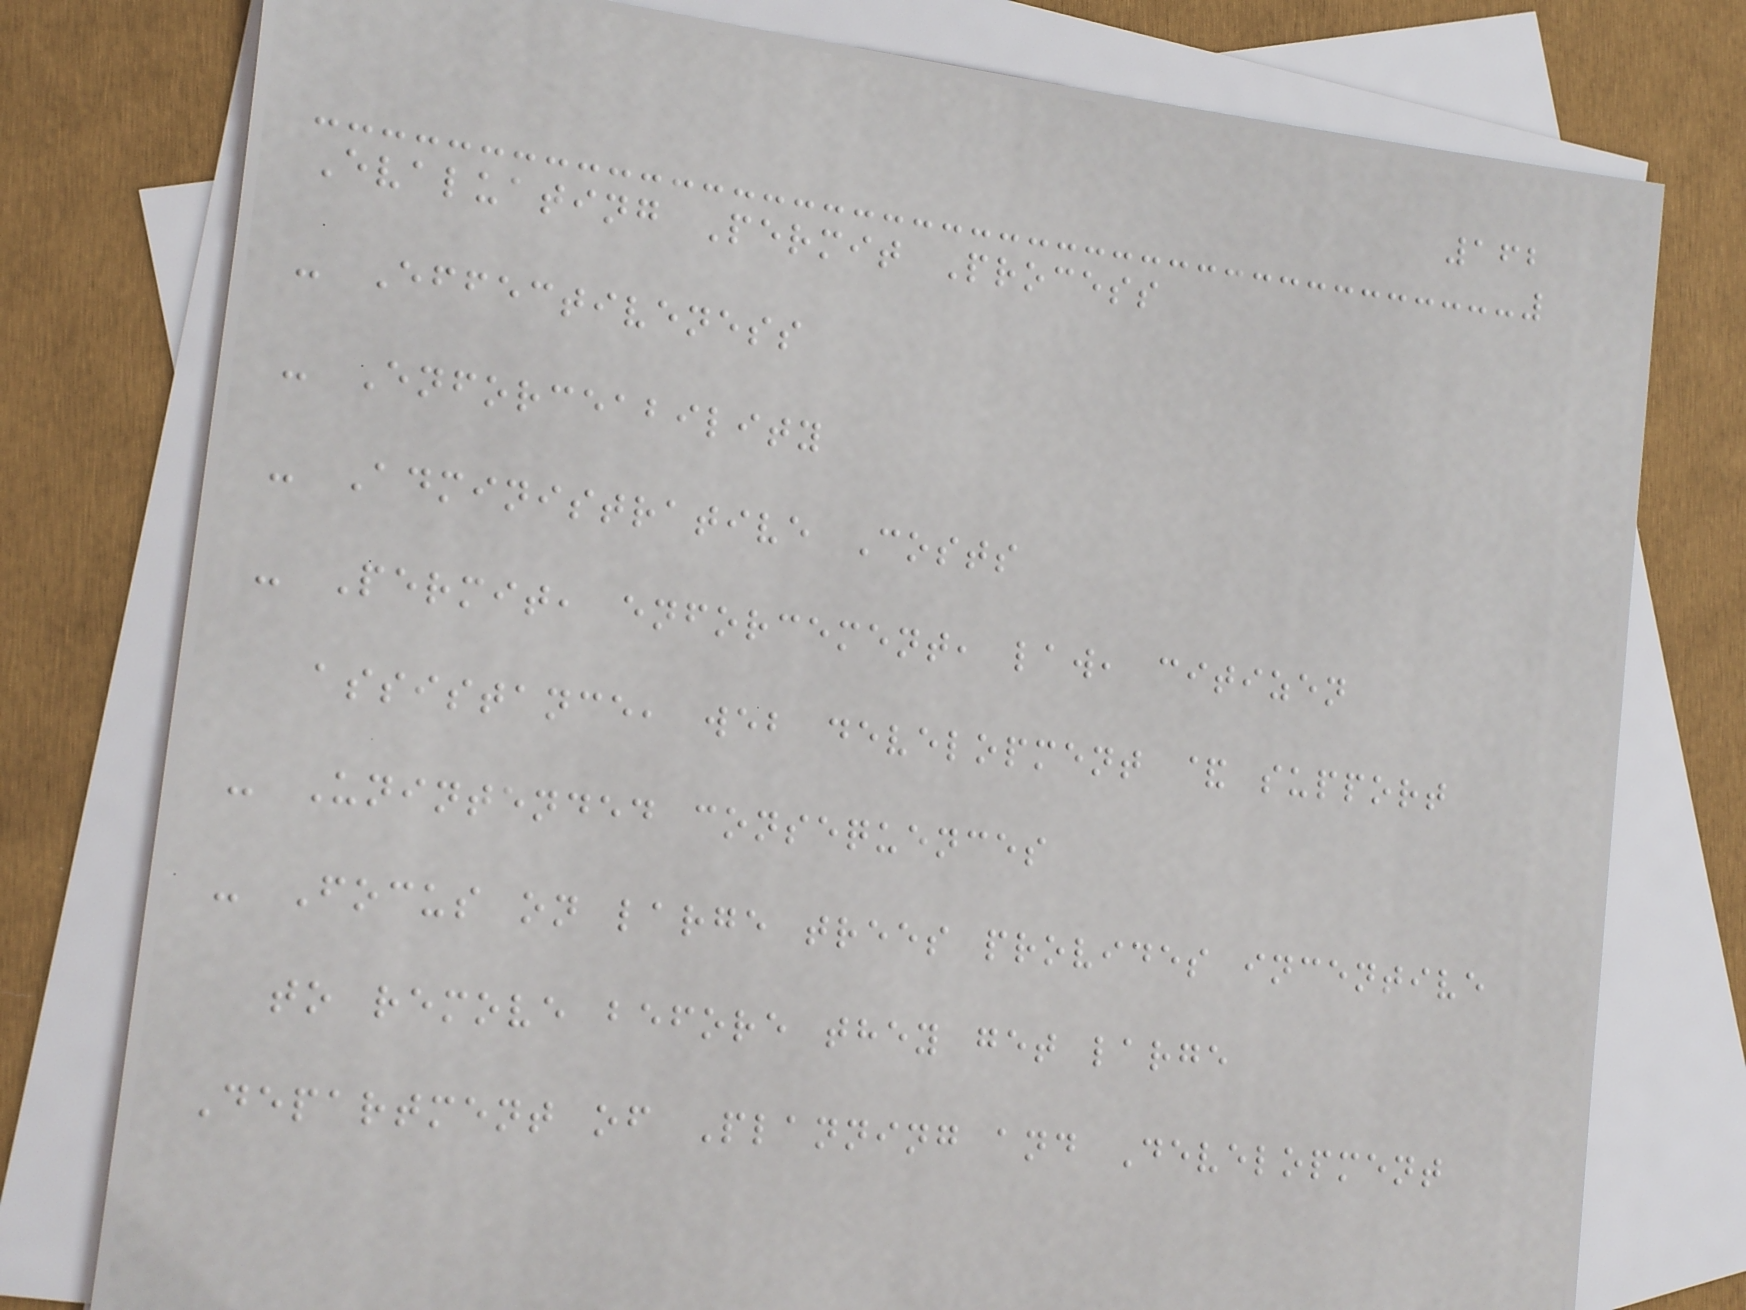162
Evaluating Permit Process
- Effectiveness
- Enforceability
- Administrative Costs
- Permit, enforcement, law, citizen
assistance, web development & support
- Unintended consequences
- Focus on large trees provides incentive
to remove before they get large
Department of Planning and Development
